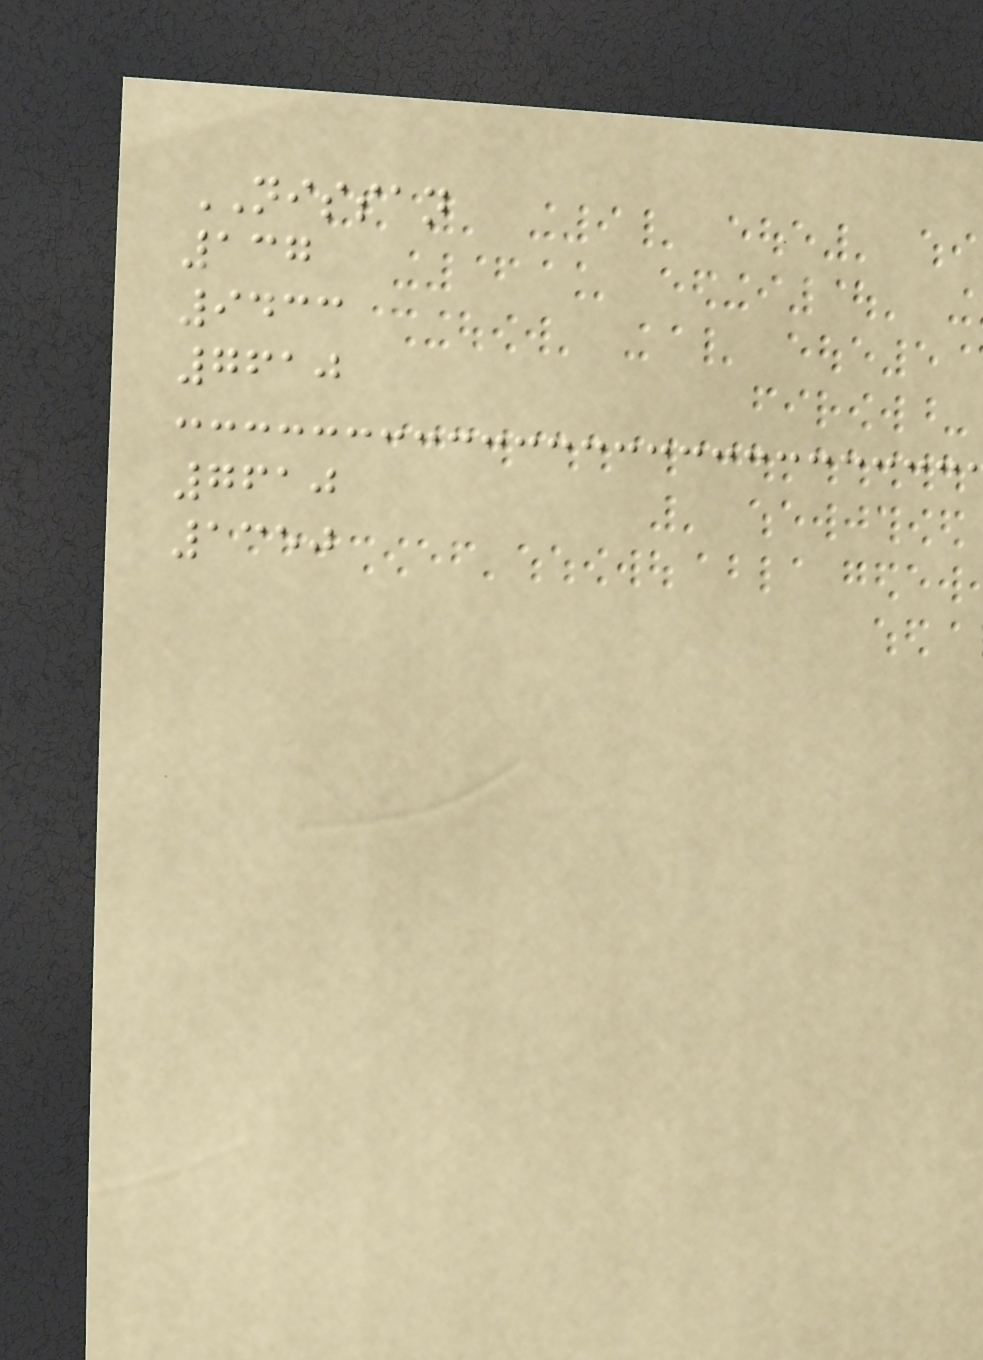NISSAN
137
9433
7610
7610
1350
